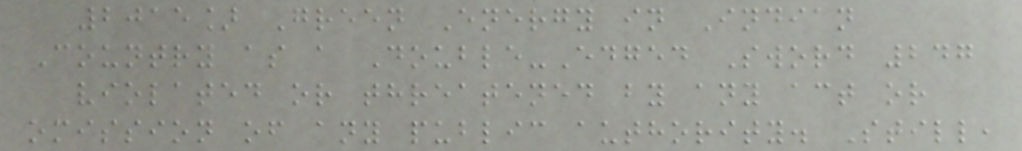2015] Green Energy in Indian
Country as a Double-Edged Sword 247
violated or threatened by any act or
omission of any public authority. Still,
